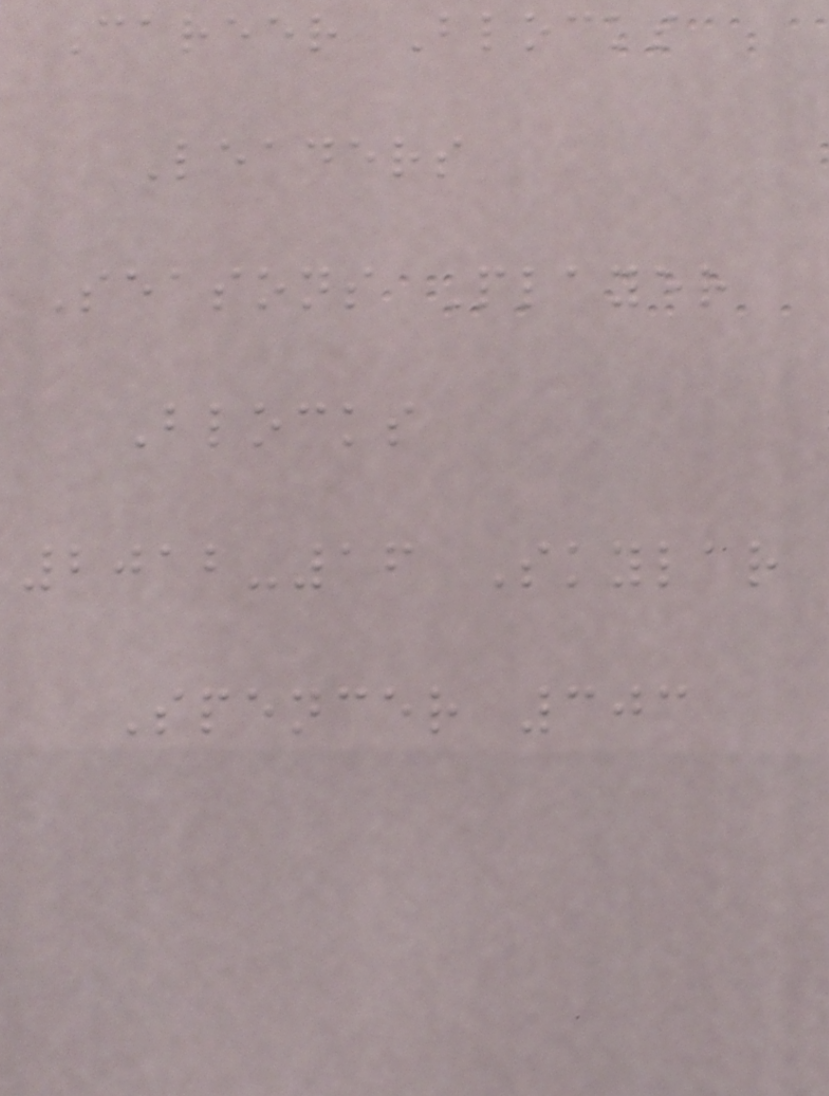Career Blocks
Leaders
Seasons Player
Blocks
2012-16 Skylar
Spencer 303
